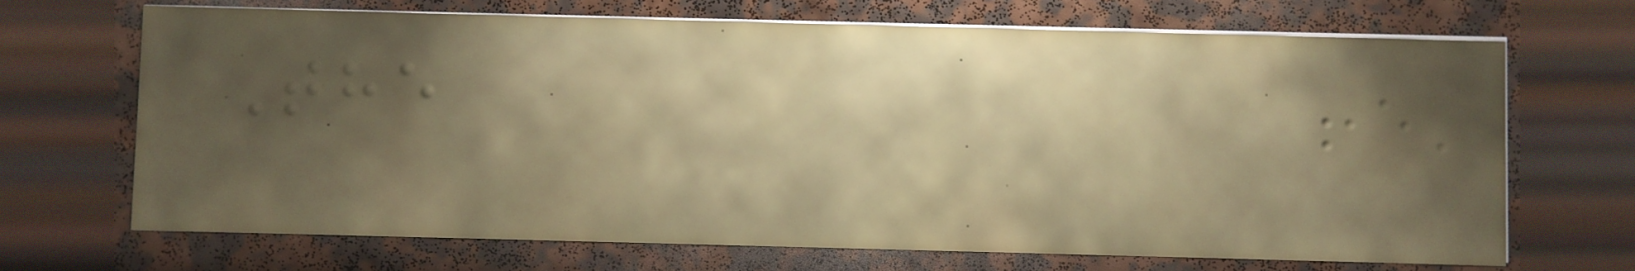The
